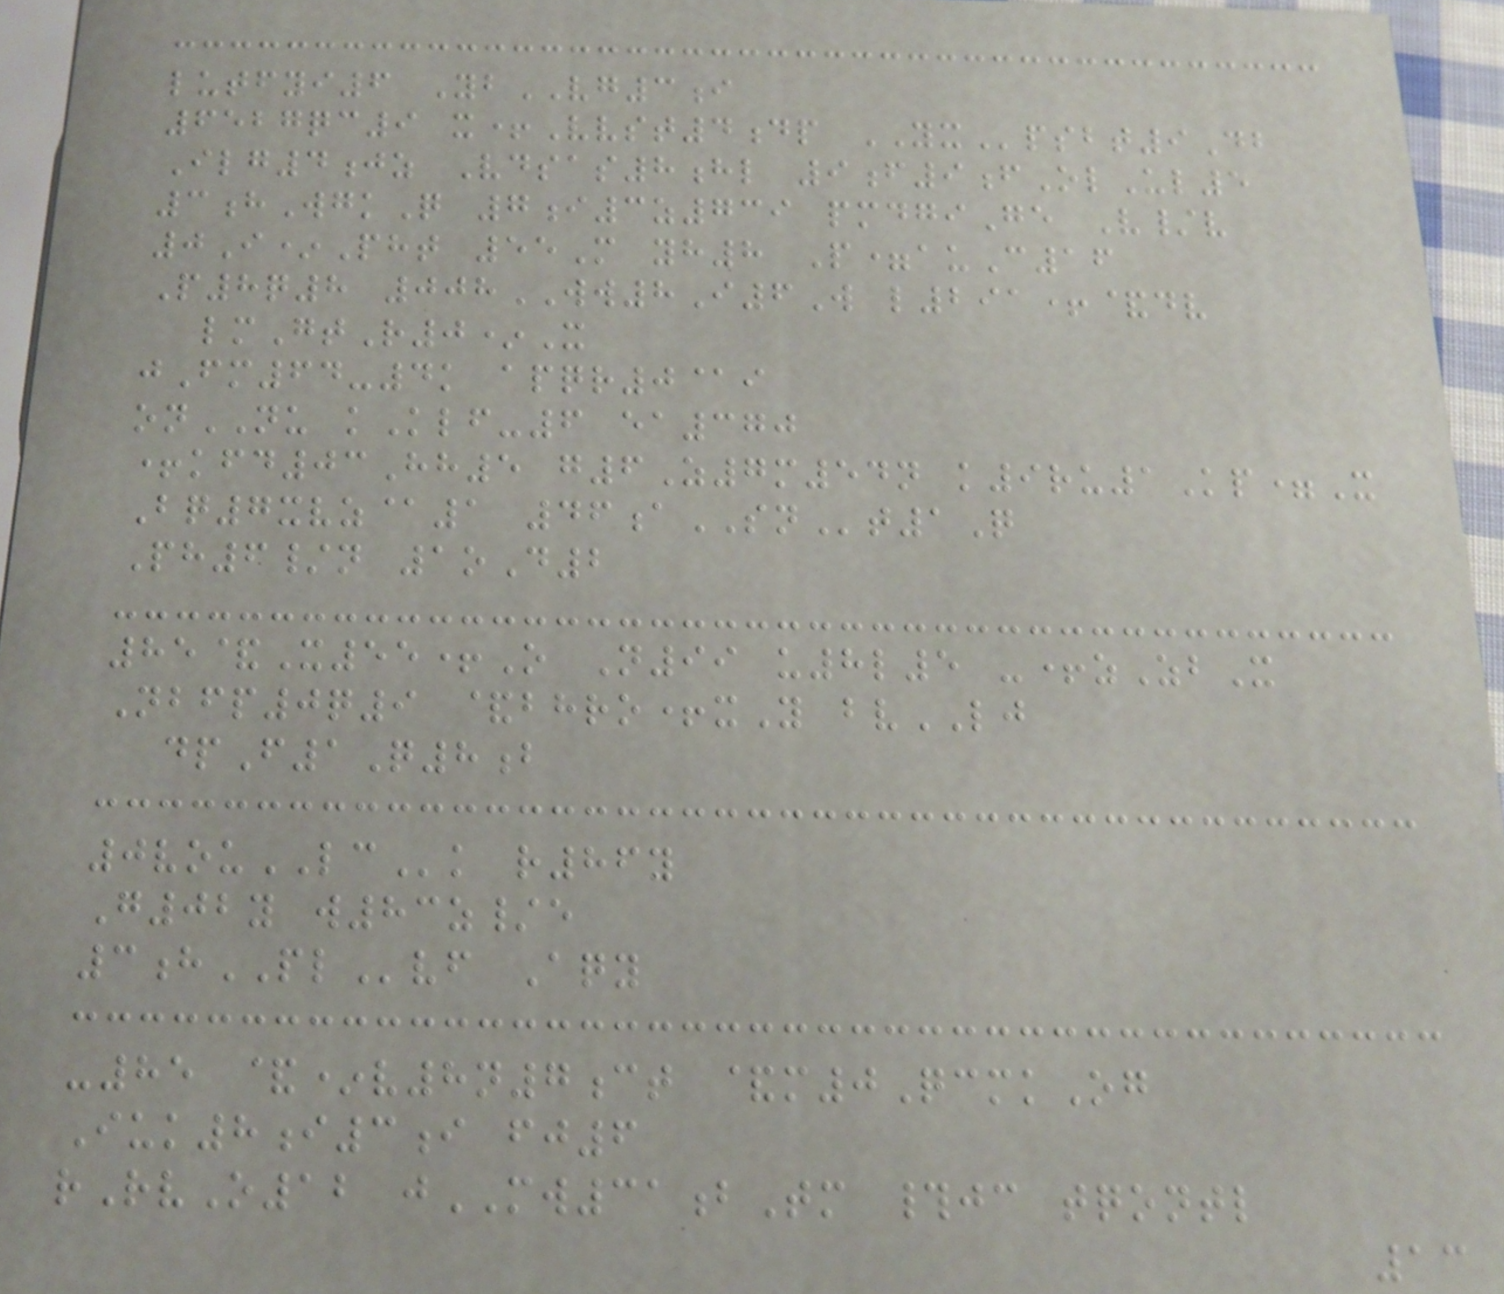lutfyi6 YbVG3i
6527qc9 x+Vvst4dp YXpsbt9Db
Ilg4jz Vdsas8hl 9f9fOlUl5
3hWgkQ 7i3z739 pmdgiGe V/v
0I*Pht 55M yh8 P=auC16
P8q8 008WW8I6W l291+&dv
lmGtR0*X
jFm64-4k apqr0@i
onNU kKlf-6 ea370
+kfd03Hh5 g6Z7m54n k9ru1Kp=X
Bq7xvz@1 46aSNt1Q
Ph6/n 1oD2
85&X55+O N99 u8l5 -+zZbX
Nbfp0q9 &bhro+xY bvLJ
dpF1Q8b
0vouLCk r86y
G02y w83z/e
3hPLvf Aqy
-85 &*v8n7ct &m0QcmkOg
Iuk8i3i fj6
rRvO12 jMW31bTm #jc tqontl
13
